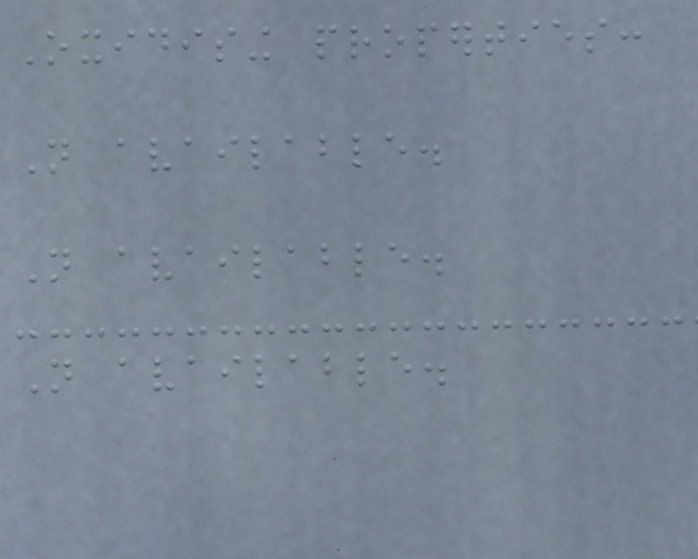Oxidising properties:
Not available.
Not available.
Not available.
